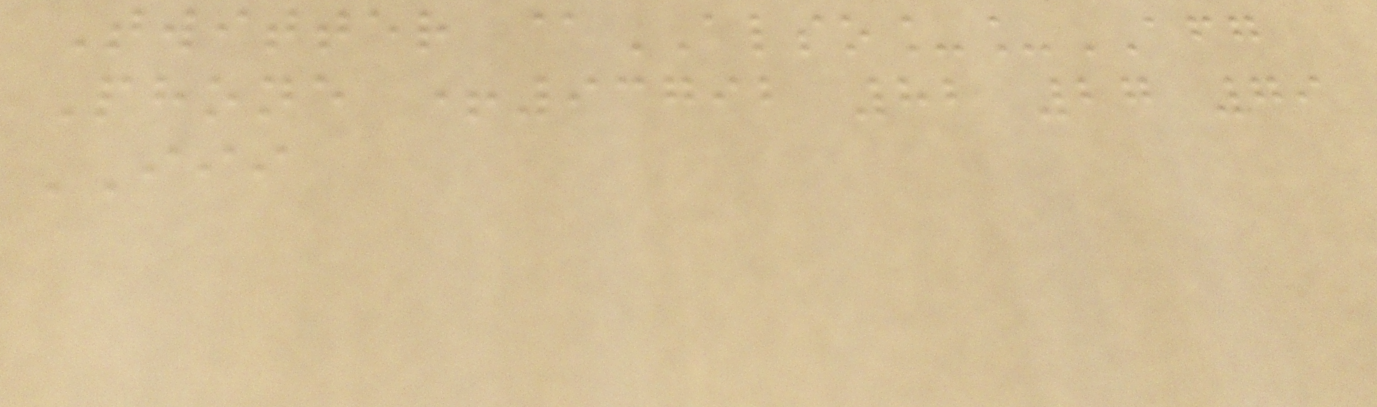Twitter @ALSO__AFG
Phone +93792 82 27 79
III
